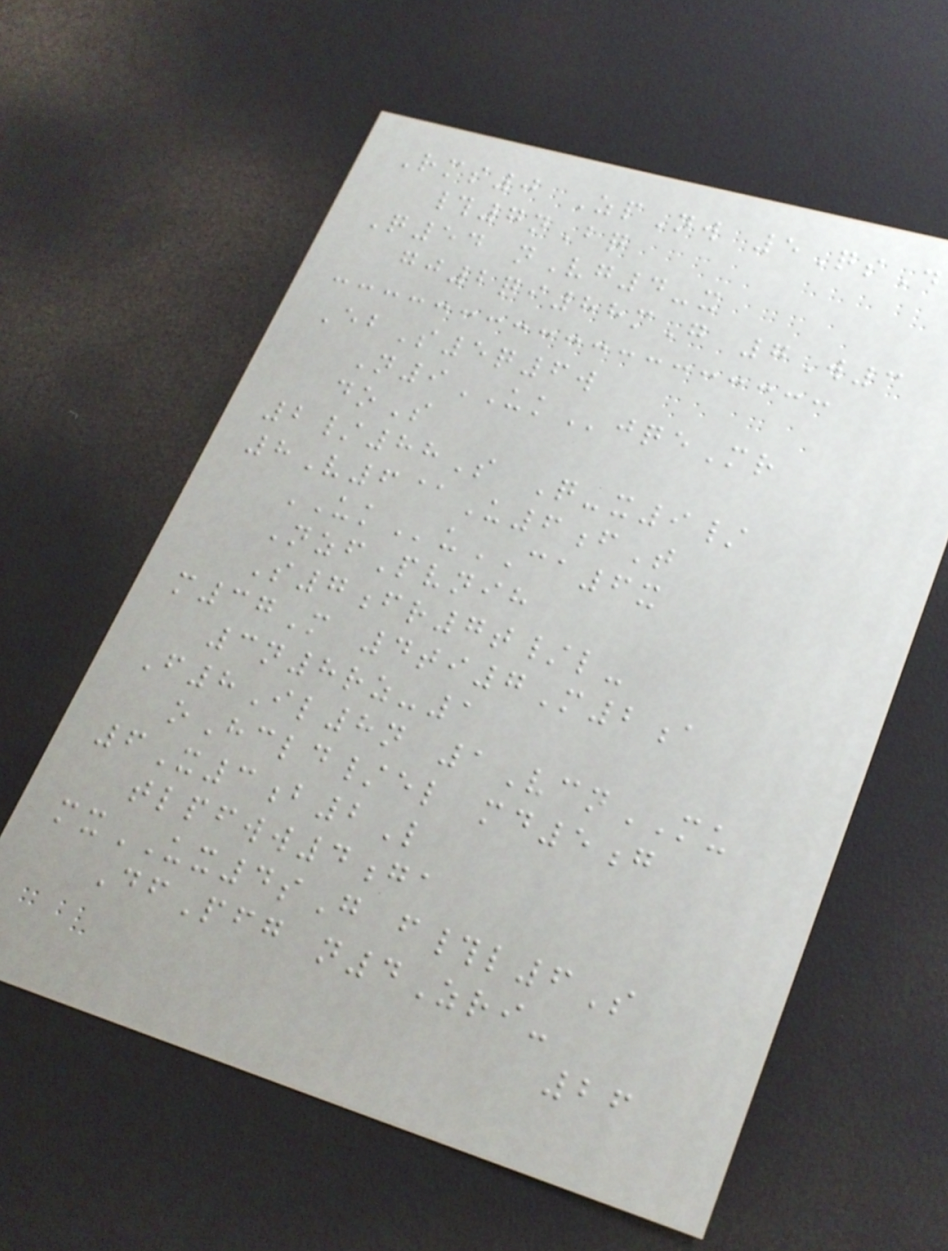Rms0 ZpNw 5QsD
#7nBq
Q54 nVg4-x
gj2qi88mG 7W3
EbS5q6w
N9UKjqeMr
doS
2/88S Q-x9/
8V6@U6fT
UKuCA6x
NzfPvnih
S7fr7t/l-
m37M 4ti7M2a
3n8rz-1
F8Il8n 1VcnMU
oHcld/el md5g
6X3b2L
tlpfww4ga
mxUX4sG f#l6S
DfPfg n4Zri-
26
